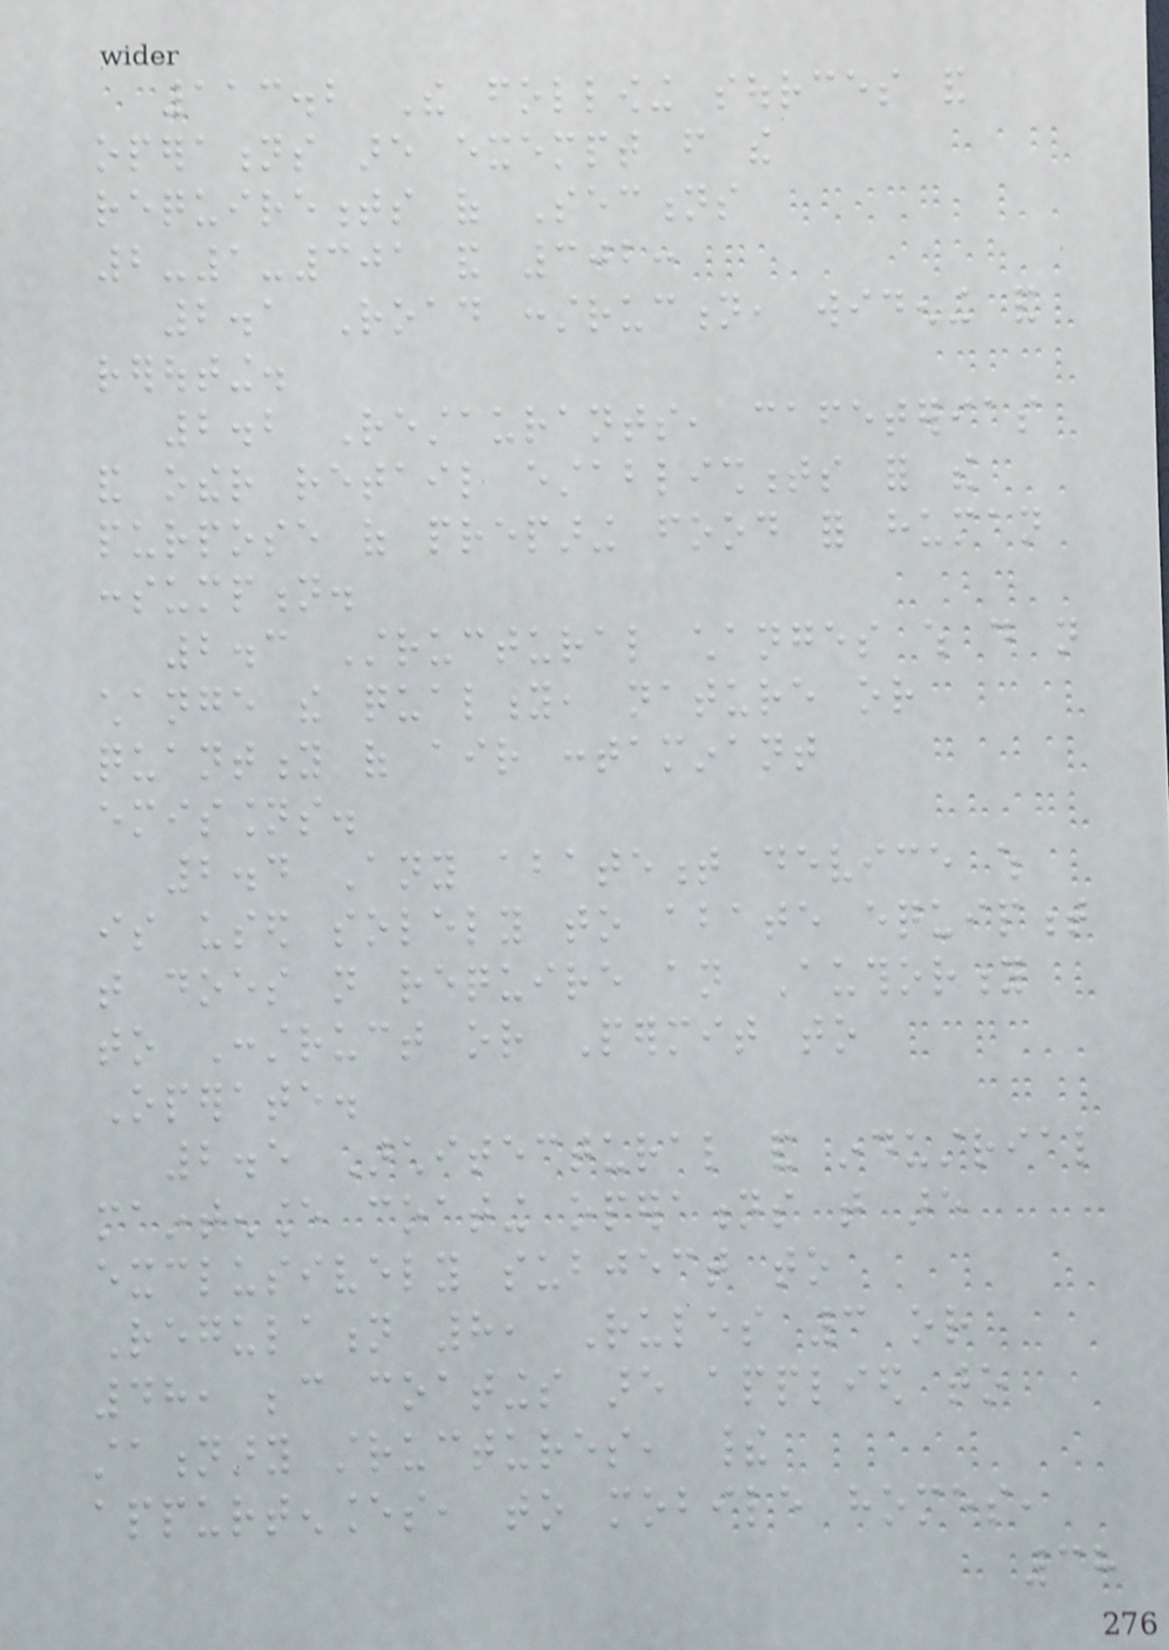113.2 The following sources and
operations are exempt from the
requirements of Sections
2-1-301 and 302:
2.1 Road construction, widening and
rerouting.
2.2 Restaurants, cafeterias
and other retail establishments for the
purpose of preparing food for human
consumption.
2.3 Structural changes which do not
change the quality, nature or
quantity of air contaminant
emissions.
2.4 Any abatement device which
is used solely to abate equipment
that does not require an Authority
to Construct or Permit to
Operate.
2.5 Architectural and industrial
maintenance coating operations that are
exclusively subject to
Regulation 8, Rules 3 or
48, because coatings are applied to
stationary structures, their
appurtenances, to mobile homes,
38
